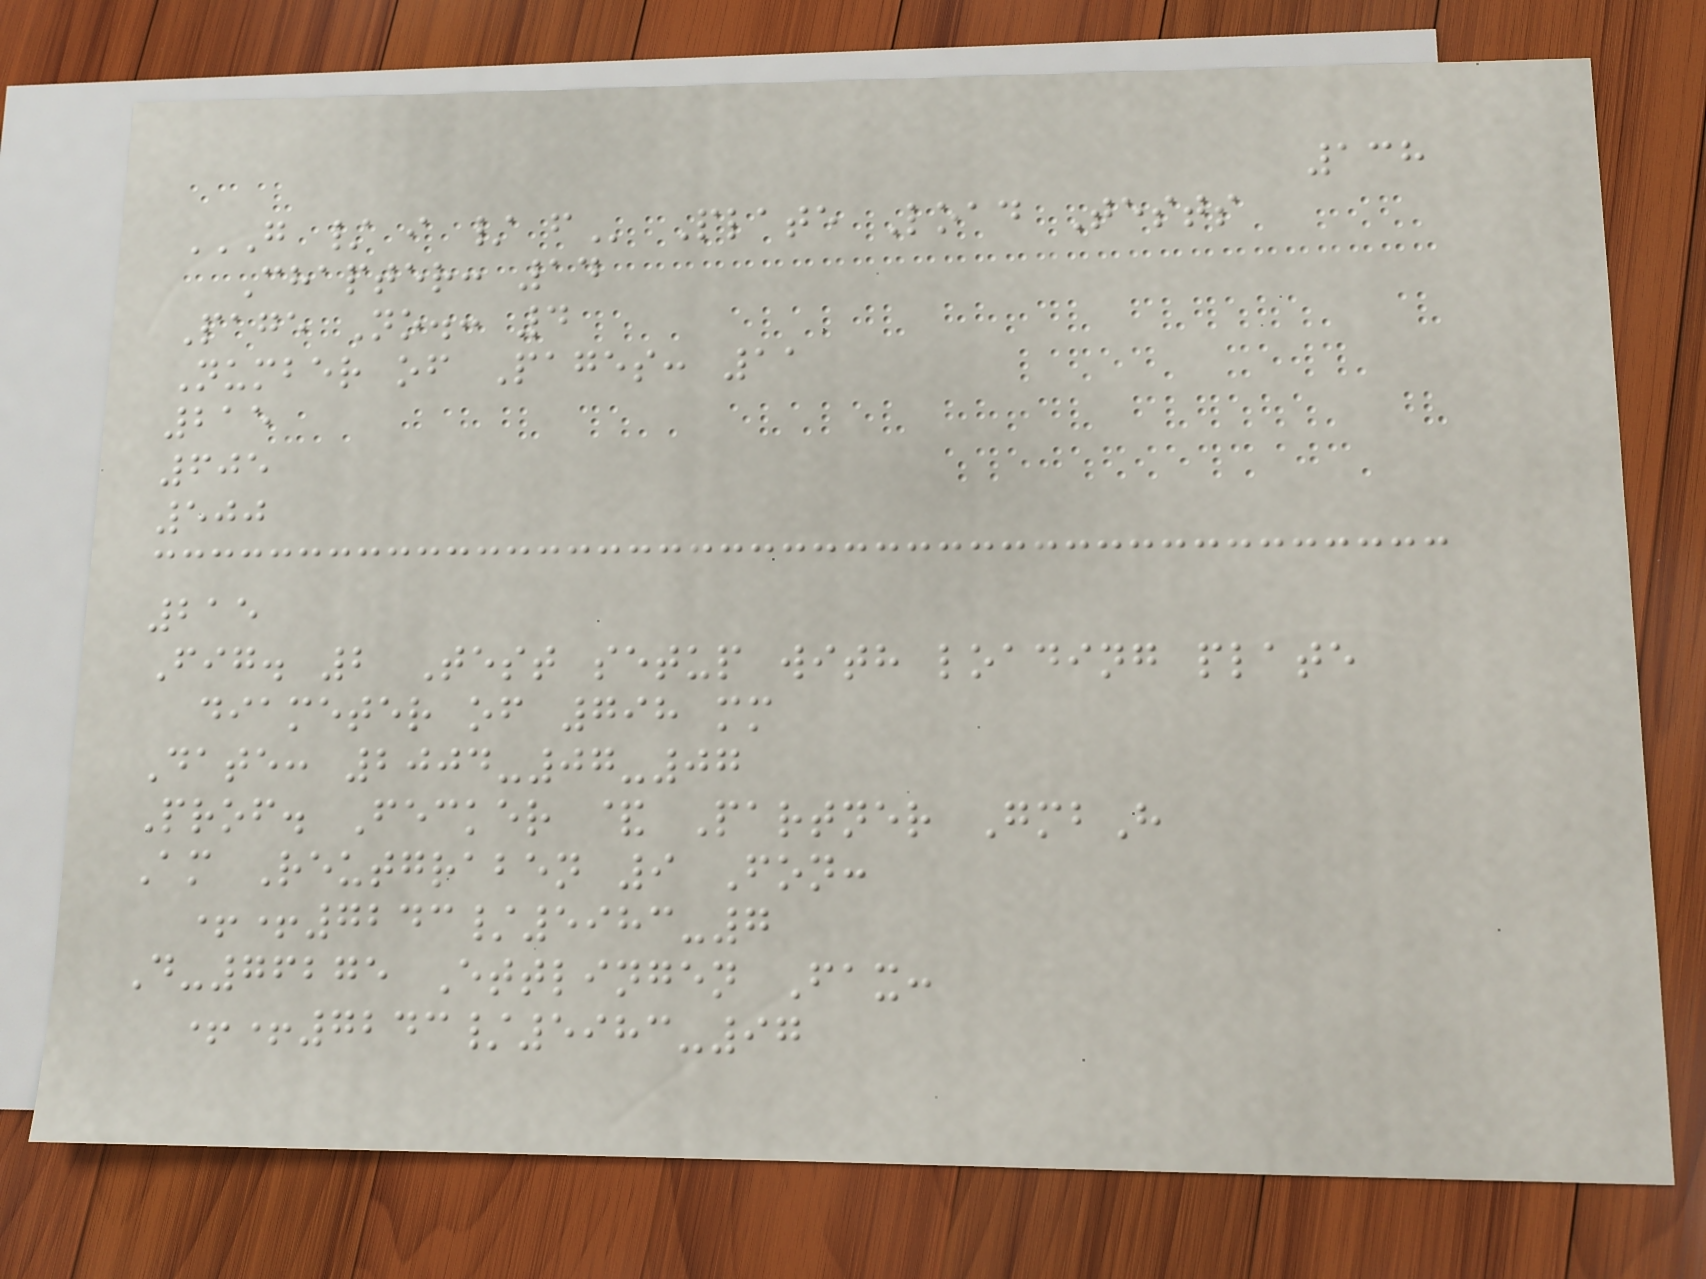138
G / I / F Plate Load Tests
Chapter: 14
Page No.: 4
Number of Pages: 11
215
605
500
215
Fig. 2 Test setup with loading plate
diameter of 798 mm
Date: 2004-07-07
Prof. Fecker & Partner GmbH
Am Reutgraben 9 Fon:
++7243/5983-7
D-76275 Ettlingen Fax:
++7243/5983-97
